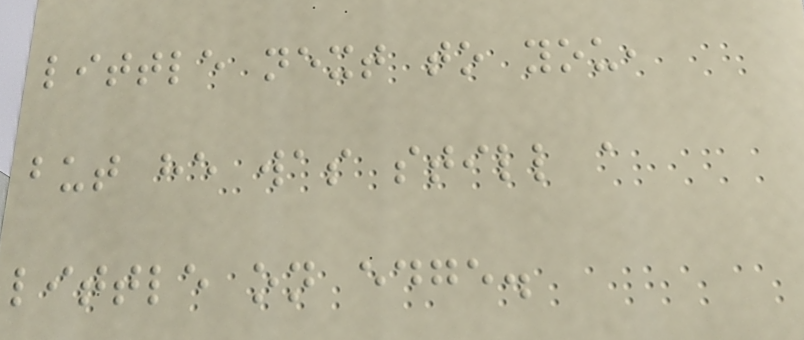little next to you,
but he was still a
little on edge.
